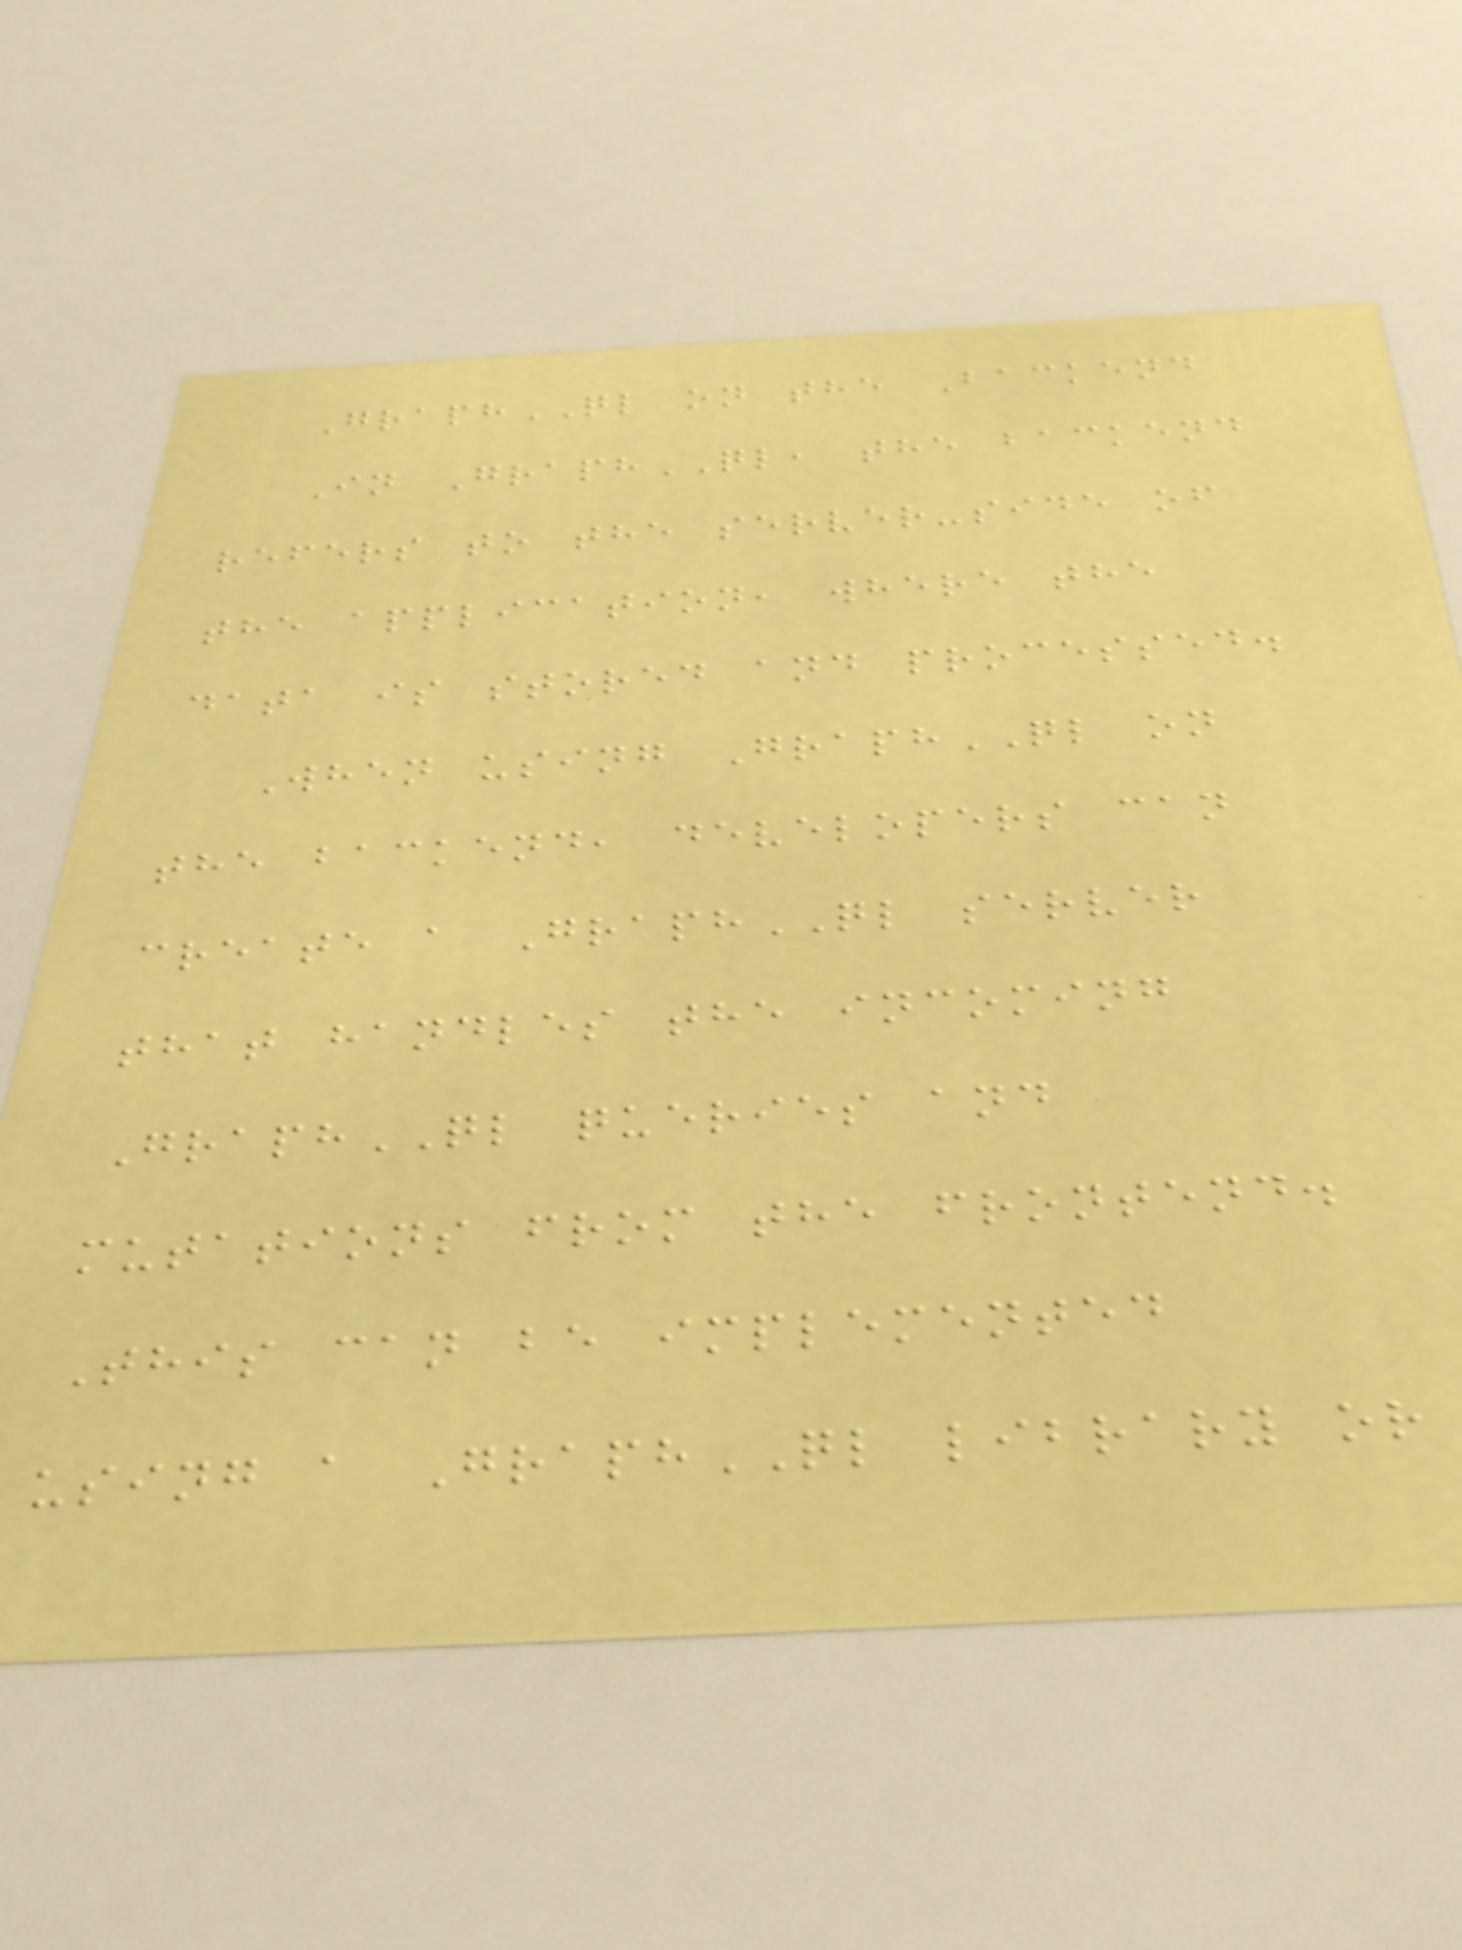GraphQL on the Backend
In GraphQL, the backend
refers to the server-side of
the application, where the
data is stored and processed.
When using GraphQL on
the backend, developers can
create a GraphQL server
that handles the incoming
GraphQL queries and
mutations from the frontend.
This can be implemented
using a GraphQL library or
